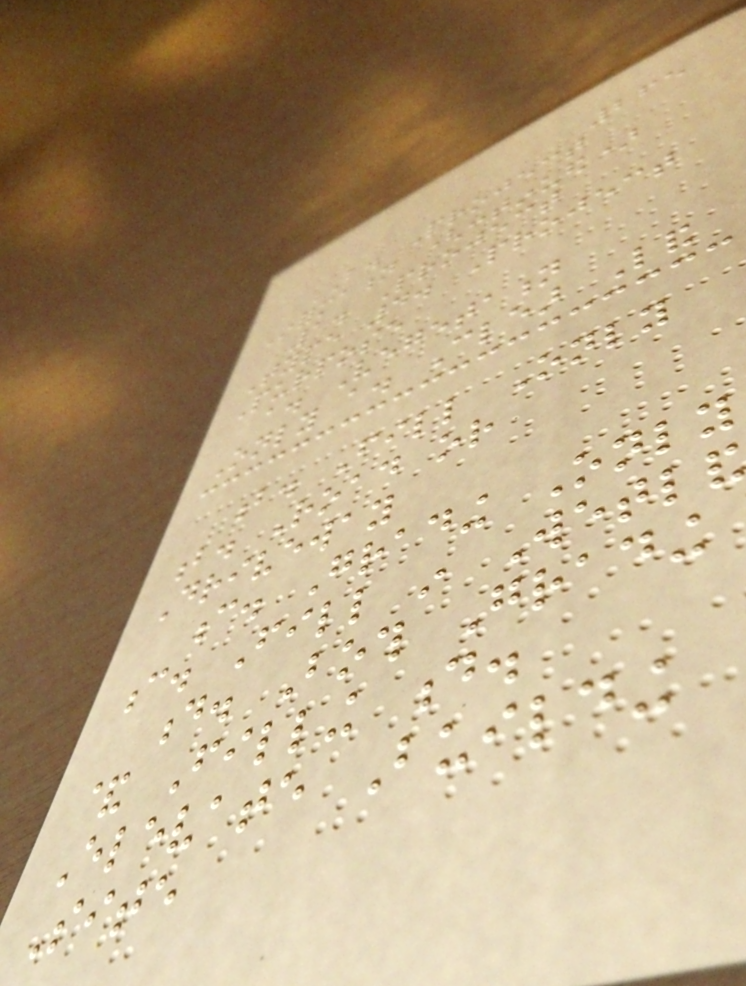265
B. Project
Information (continued)
1. Project
Type 4. Project
Purpose
a. Vegetation
Only a. Clear Land
b. Fill Only
b. Road or
Driveway
c. Grading Only
c. Fill in Wetland
d. Both Grading
& Filling d.
Elevate Building
Site
